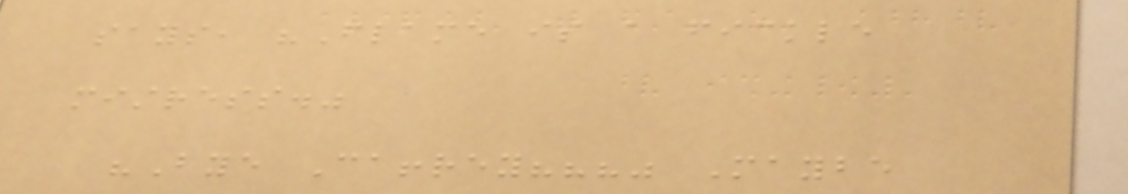says, "Flame is a fickle
mistress."
"Bye Caffrey???" Maybe
